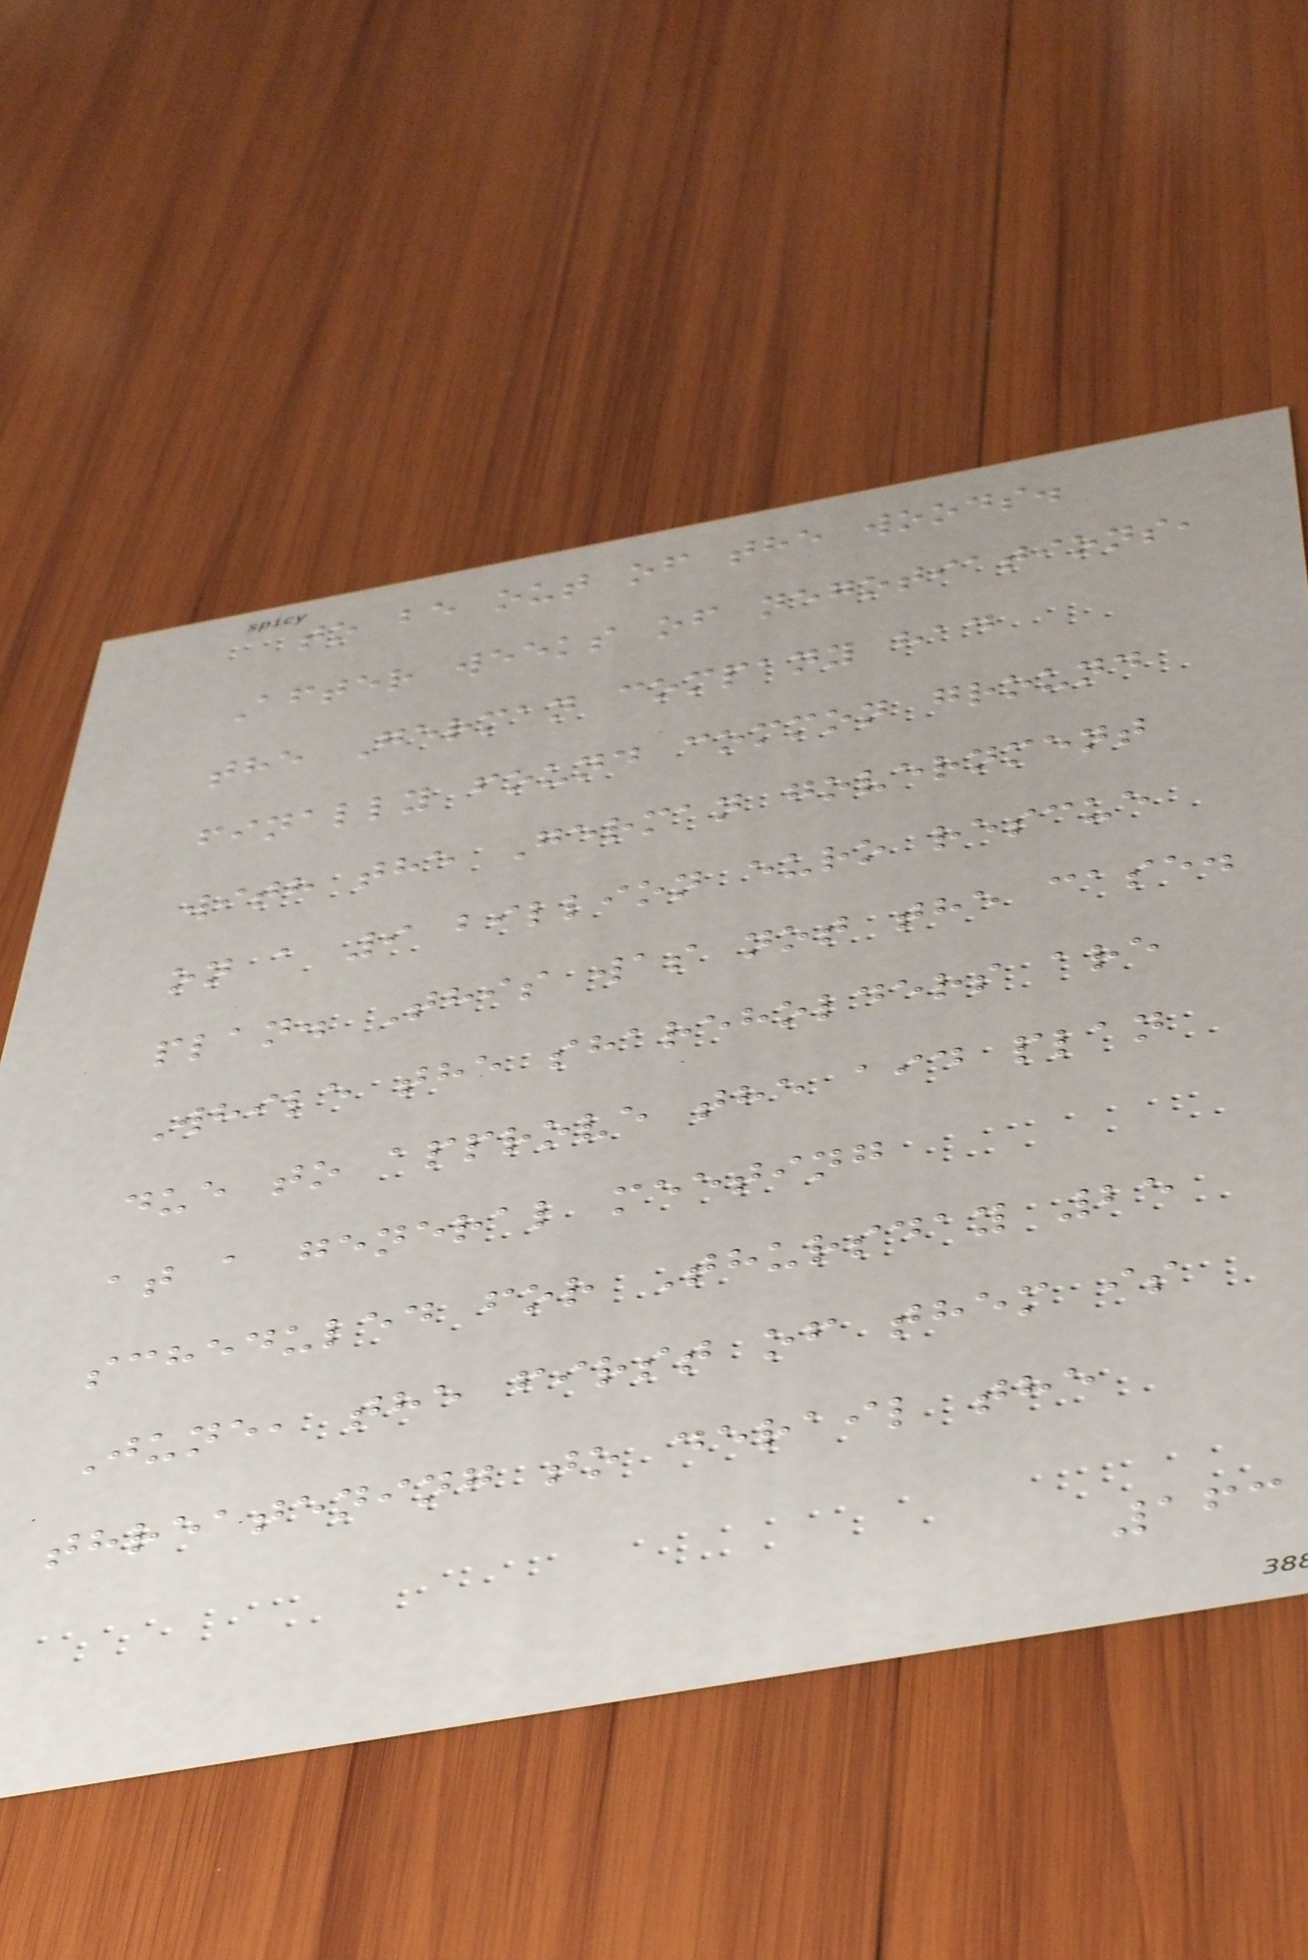to be out of the woods.
After weeks of negotiations,
the German company had
finally found common ground
with the German government
on a 9 billion euro rescue
plan. This was not the case.
While the shareholders are
due to approve the aid plan
at a general meeting
scheduled for Thursday 25
June, the first of them is
threatening to derail the
163
